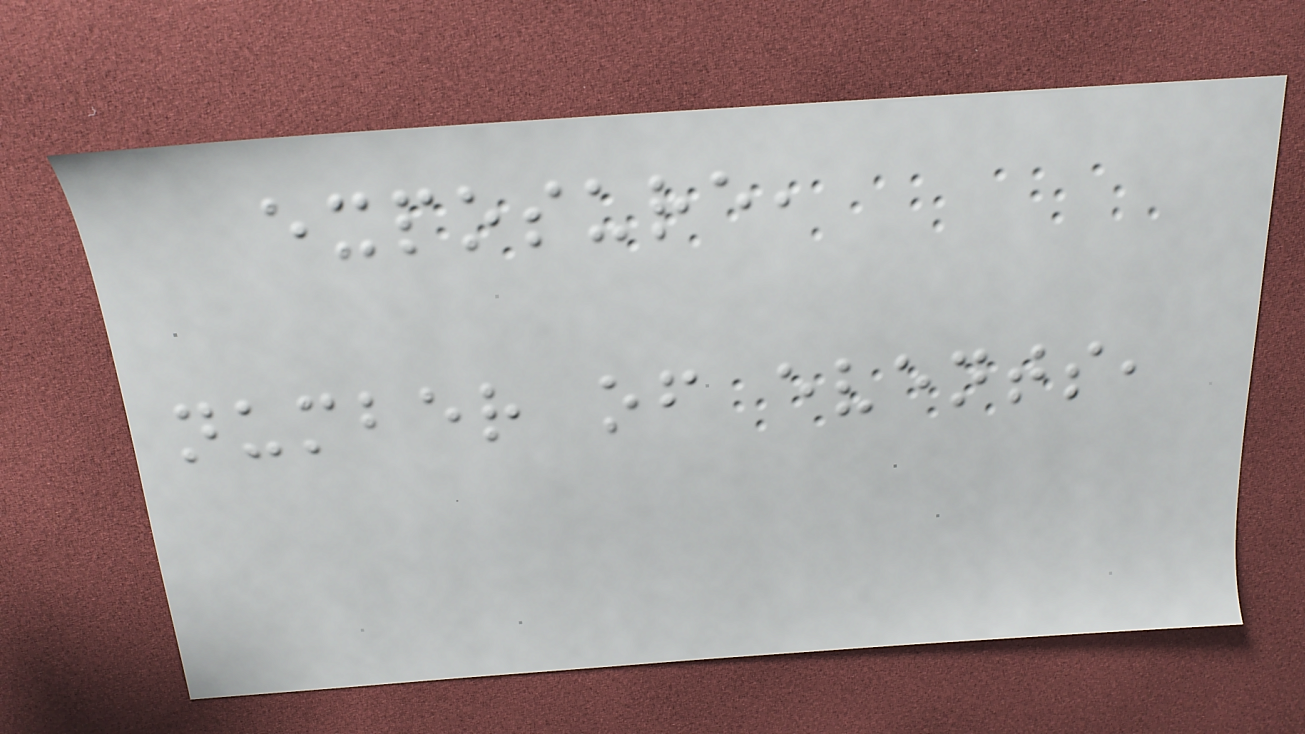exposure,
number of events,
